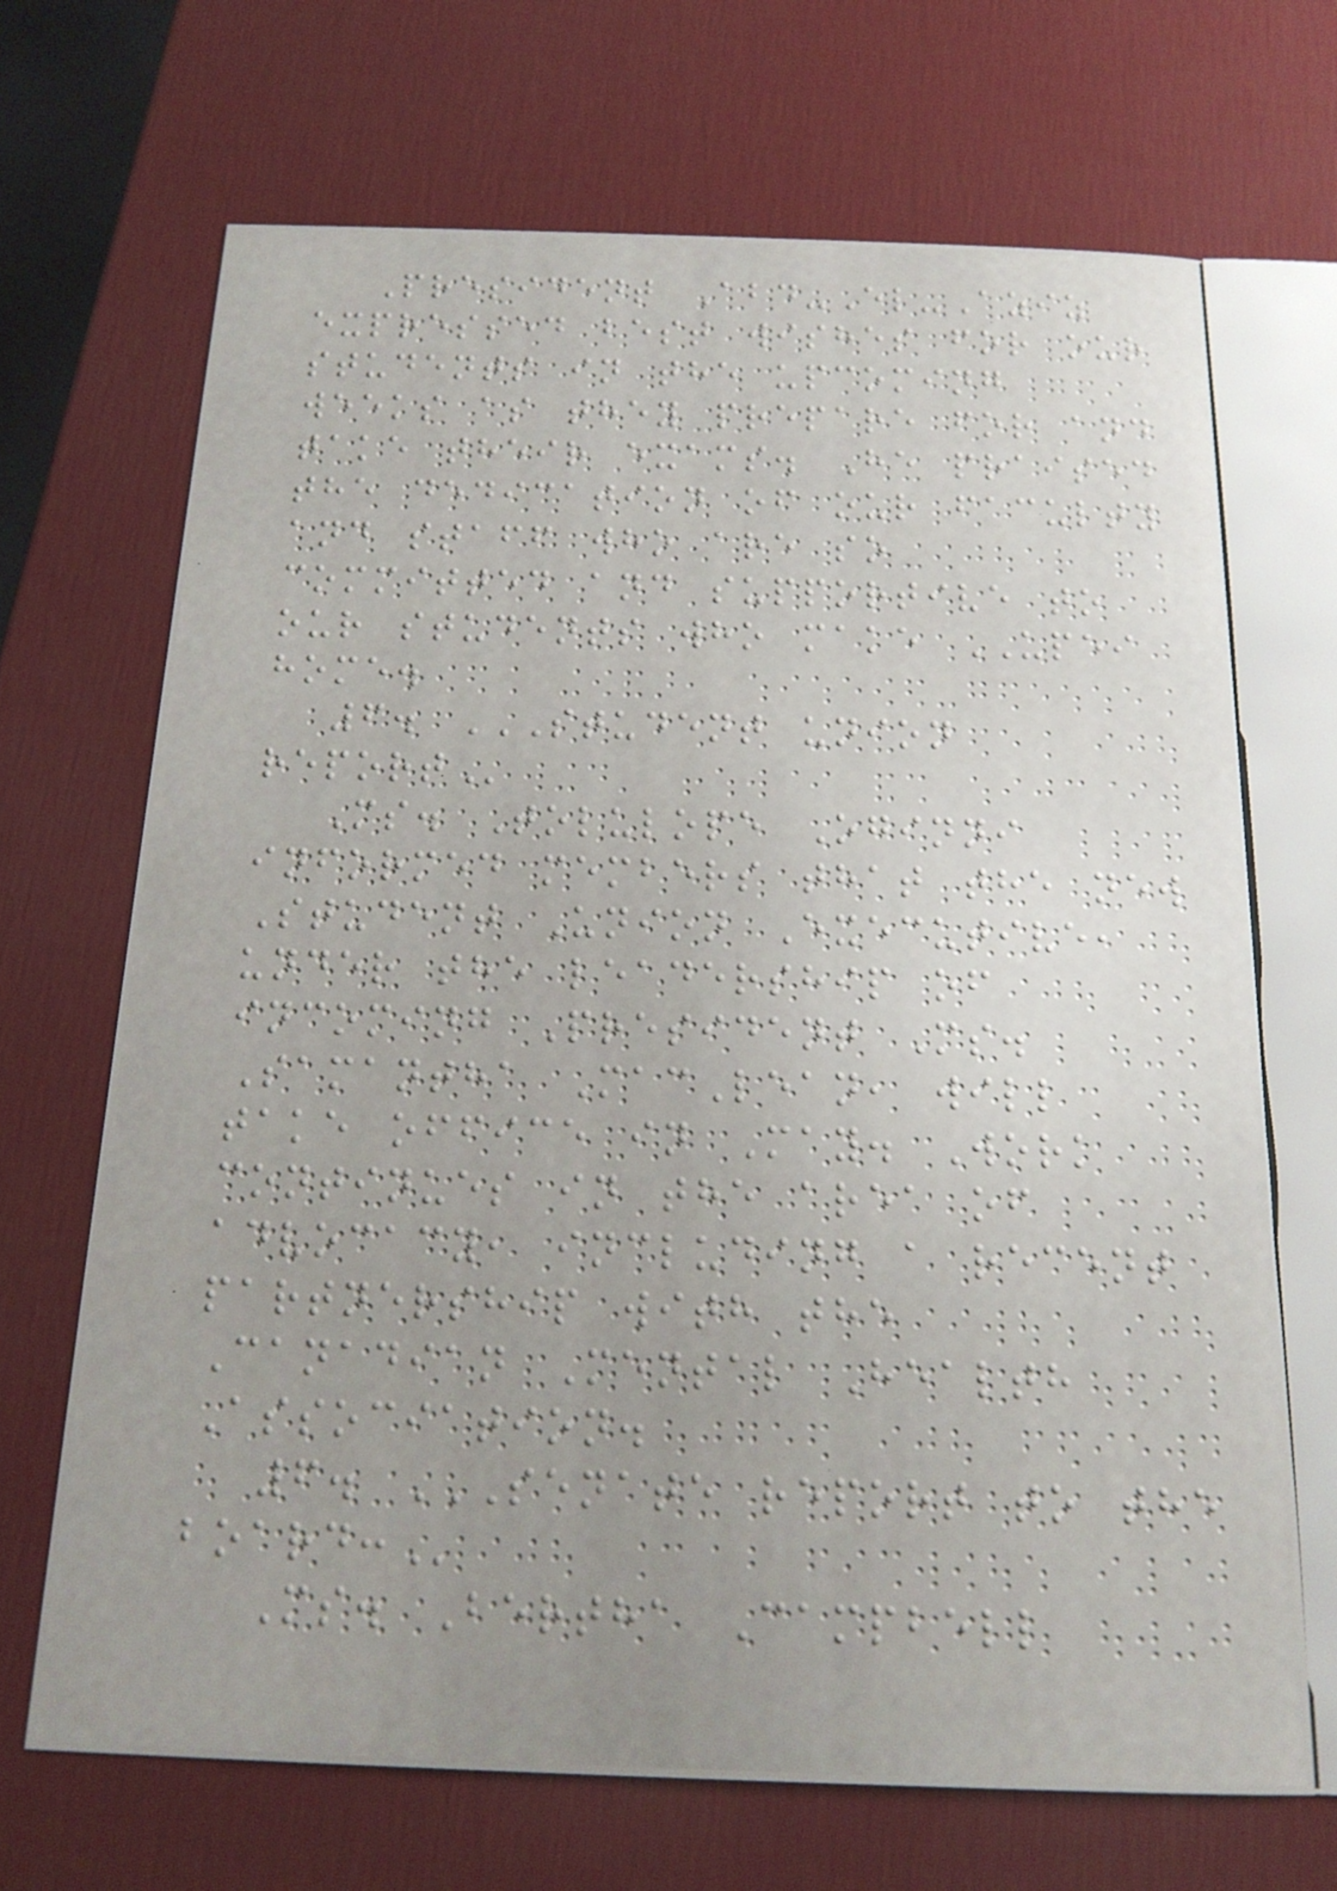President Abd-El-Aziz
expressed best wishes for our
students in the upcoming
weeks as they prepare for and
take their exams. He praised
the dedication of our faculty
and staff who are so
committed and supportive to
our students who make UPEI
home.
6. STUDENT UNION
REPORT
Ms. Tolulope Oginni
informed members that the new
Student Union Executive,
under the leadership of
incoming President Ms.
Samantha MacLean, will
take office in May. Work
continues in the area of
advocacy, including a recent
partnership with the
Canadian Mental Health
Association.
6. SENATE REPORT TO THE
BOARD:
Ms. Bertha Campbell
